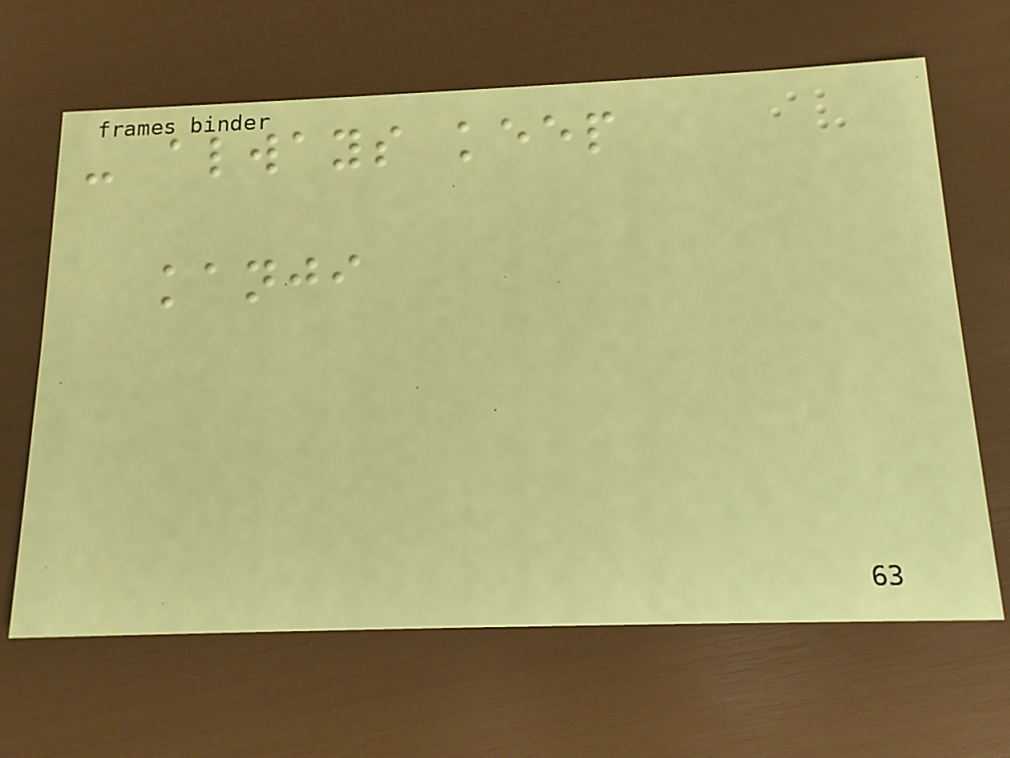- always keep
kanji
